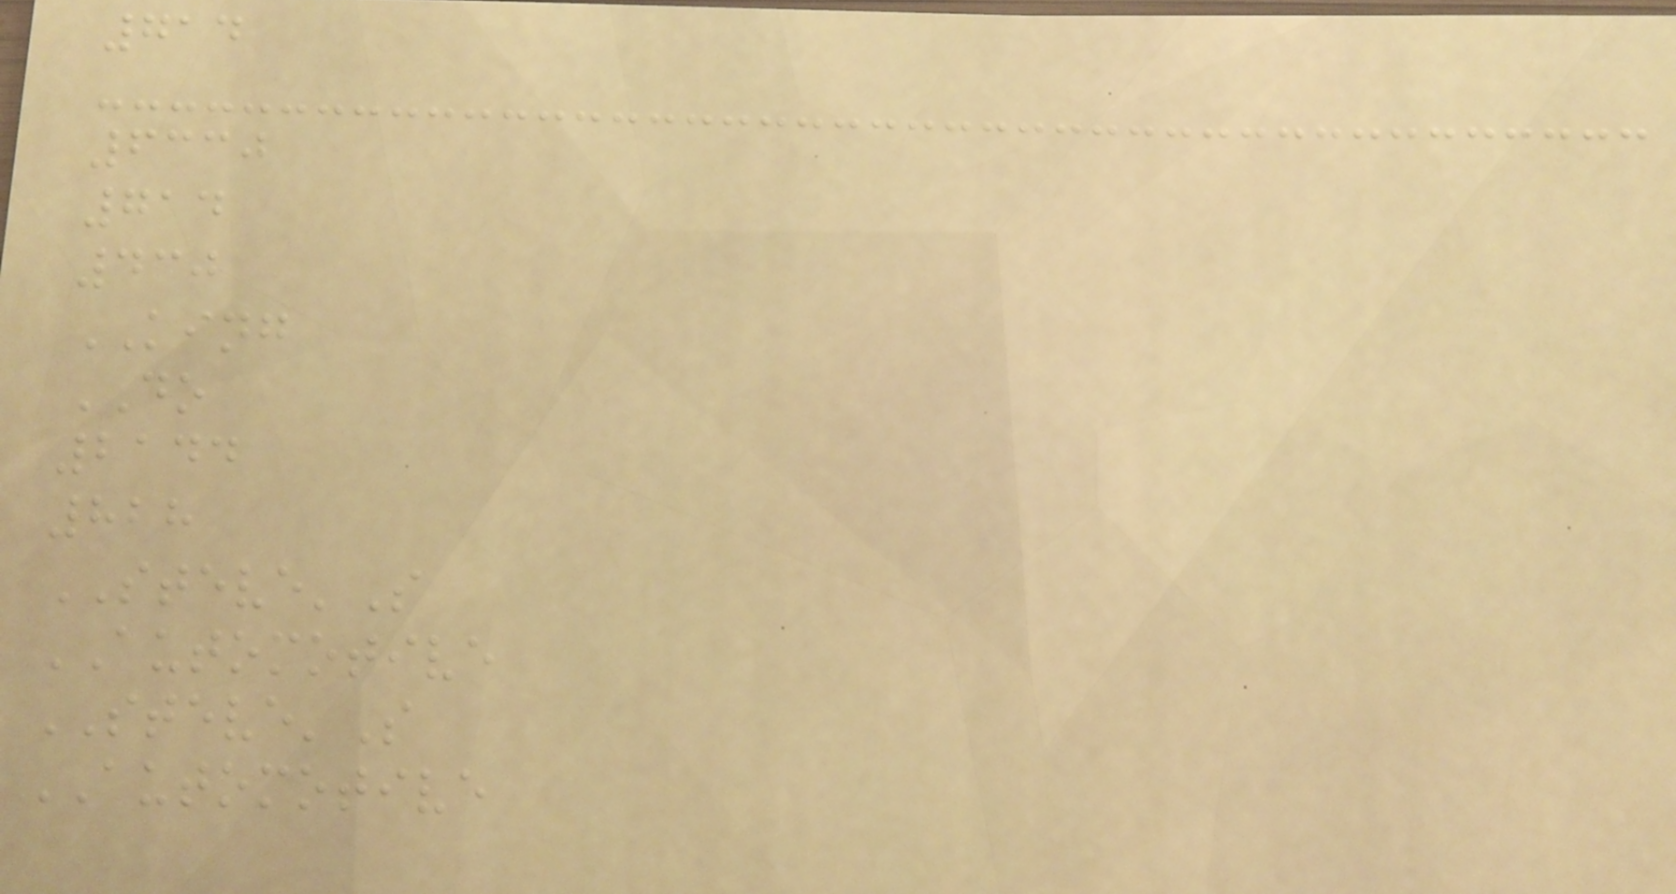714
6330
714
430
KING
DO
2144
828
STEVE'S
AUTOMOTIVE
STEVE'S
AUTOMOTIVE
